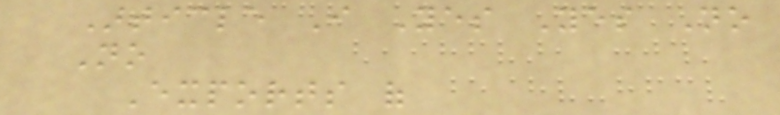Article I Yes Yes No
No
Exports of
